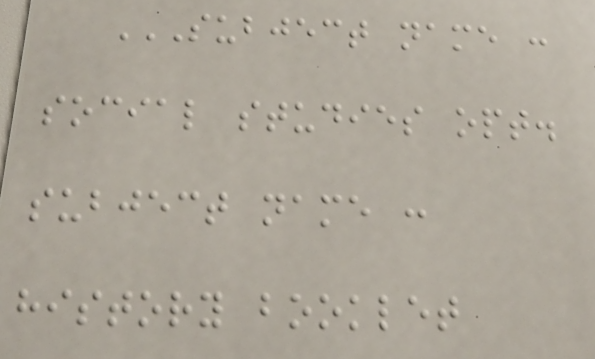SUBJECT NAME :
SOCIAL STUDIES OPT.
SUBJECT NAME :
HISTORY BOOKLET
